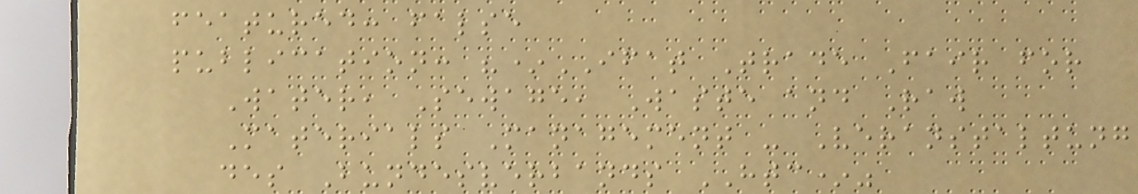featured: false
publication: "*IFAT Trade Fair for
Water, Sewage, Waste and Raw
Materials Management - Veranstaltung
des Bundesverbands HTC*"
